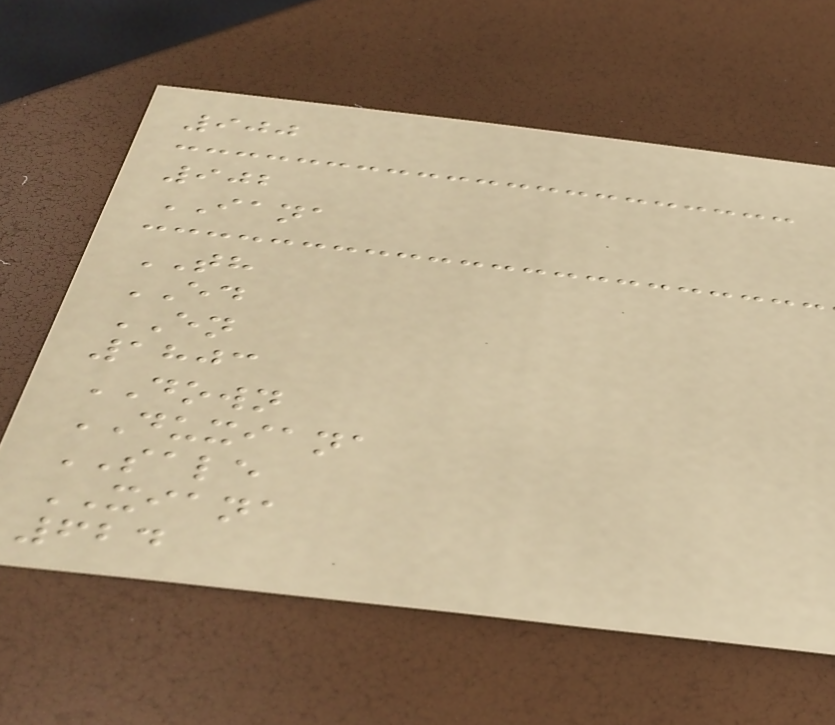900
902
IANA
TH
ED
EN
1803
DOWN
DUXIANA
SALE
XIANA
624
